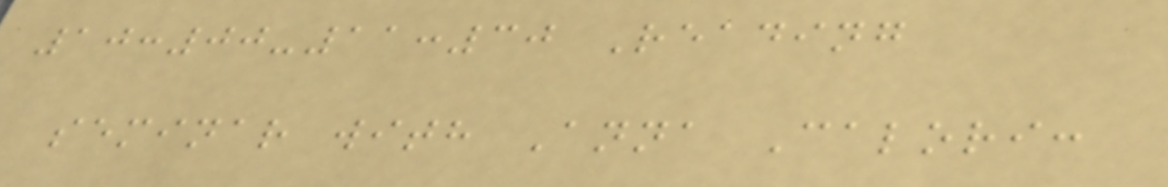10:00-11:30 Reading
seminar with Anna Calori:
